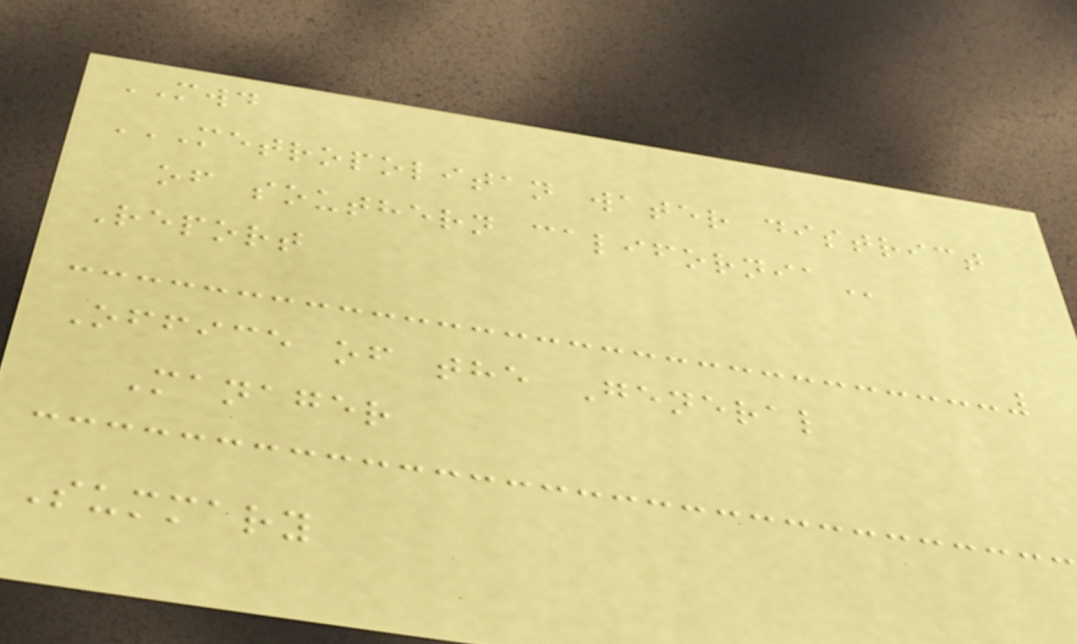MWD
METROPOLITAN WATER DISTRICT
OF SOUTHERN CALIFORNIA
Report
Office of the General
Manager
Summary
